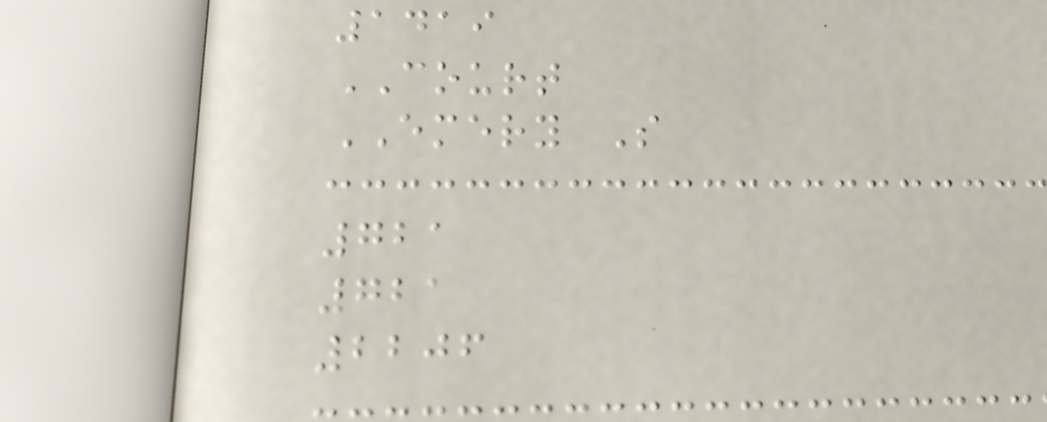1419
COURT
EMERY S
721
721
2206
